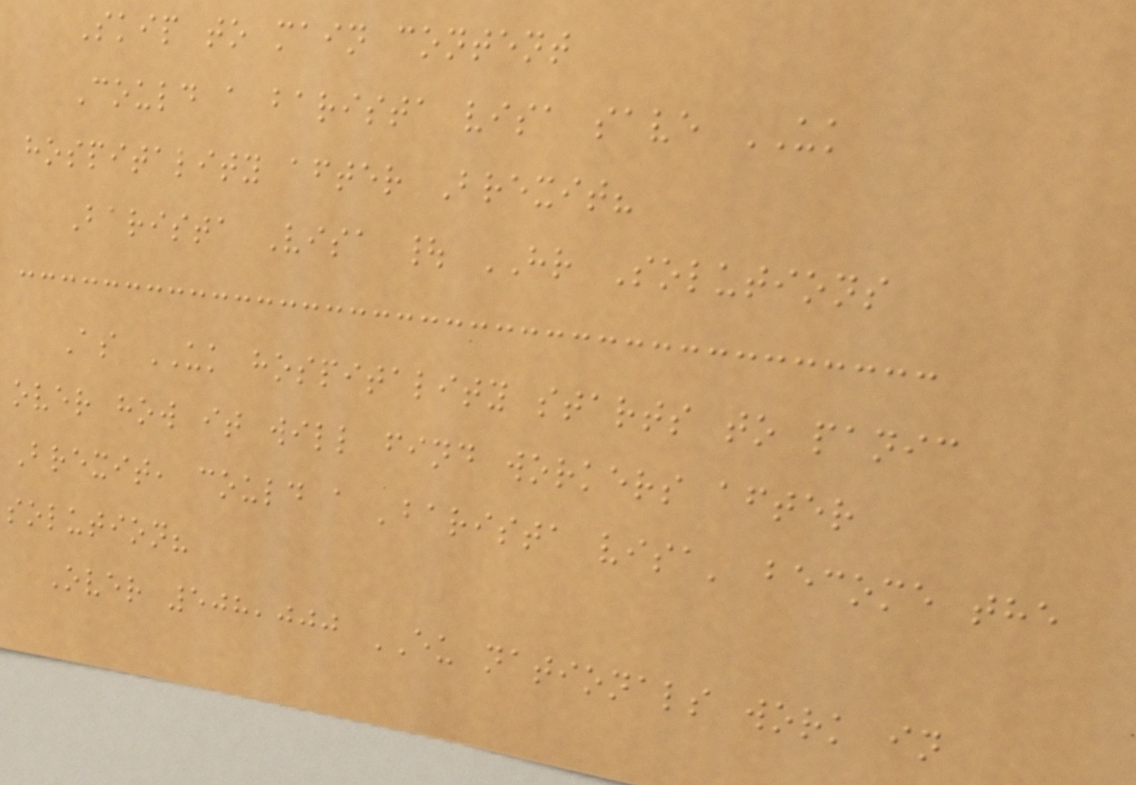Skip to main content
Could a barista visa save UK
hospitality after Brexit?
Barista Visa | HR Solutions
As UK hospitality starts to panic
over how it will find workers after
Brexit, could a 'barista visa' become the
solution?
Over 508,000 EU nationals work in
